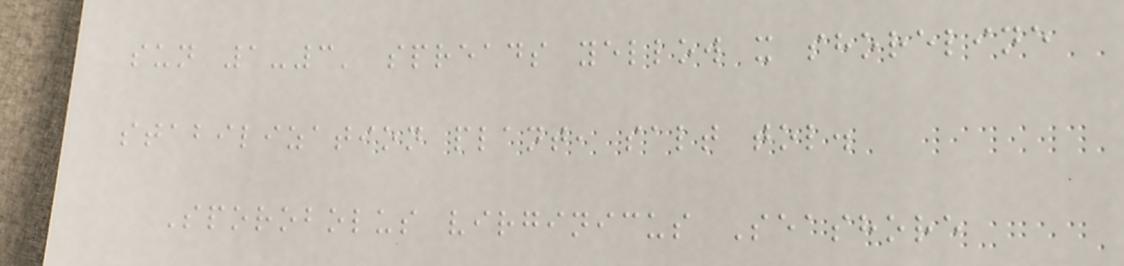sun 1-3' spreads yellow x shoreline
stabilization plant, salt tol.
Sporobolus virginicus Seashore
